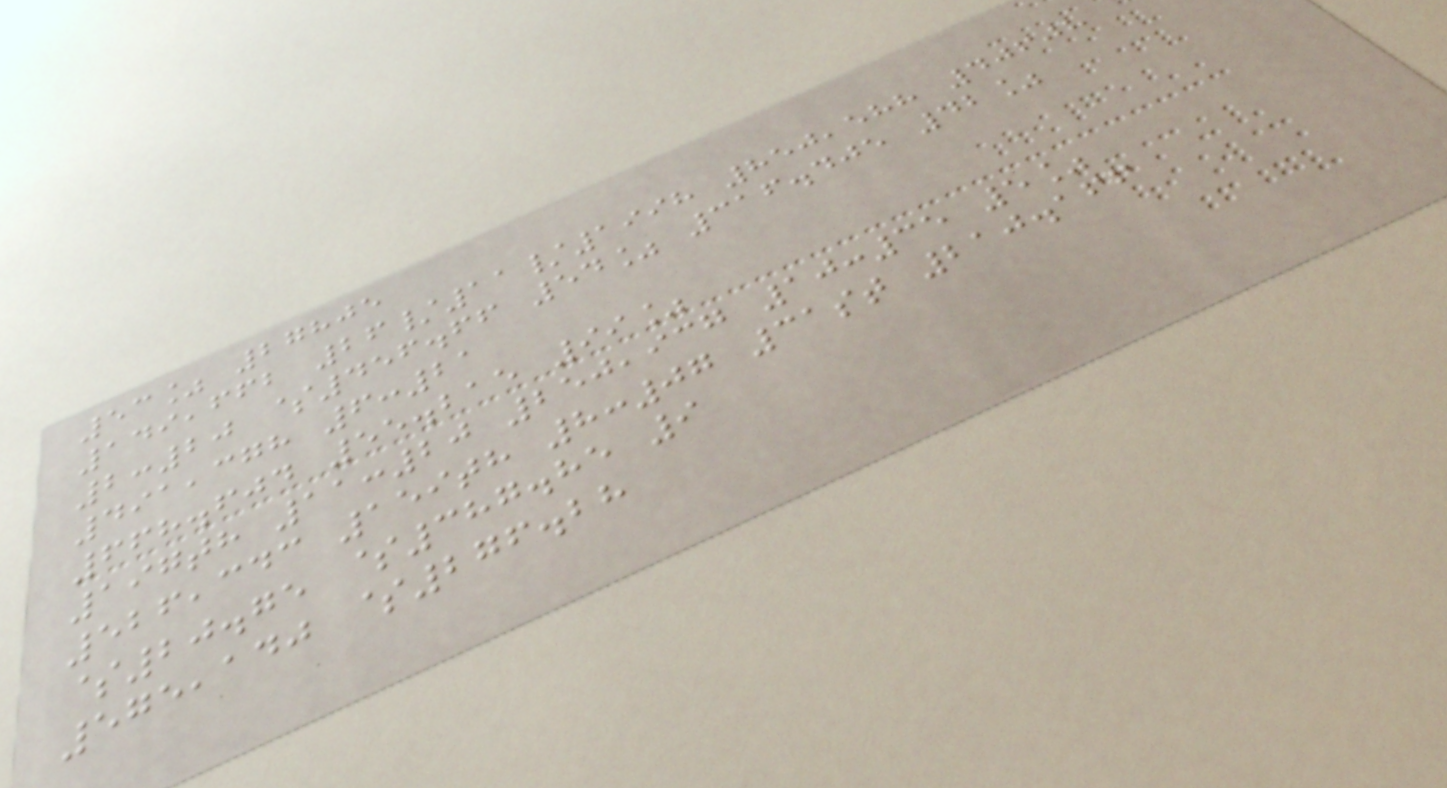53% 27805
149,662 26/11/1998 850,588 40608
2:20 $456.66 54% 316.405 42%
491,378 6:21
668.604 55.215 99%
197th 11:20 250,937 10:35 5%
526,343 159th 8:07 31st 210.166
$20.75 $387.85 9
575,140 $276.28
